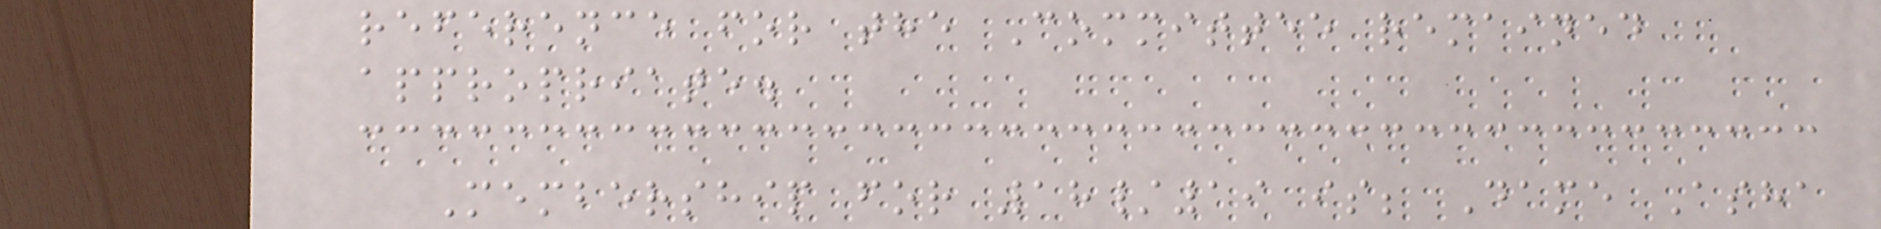reference for the Committee remained
appropriate.
Membership for 18/19 is; Dame Asha
